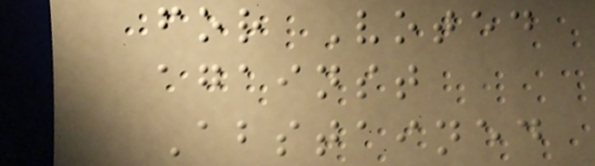for Voted
against
Abstained
